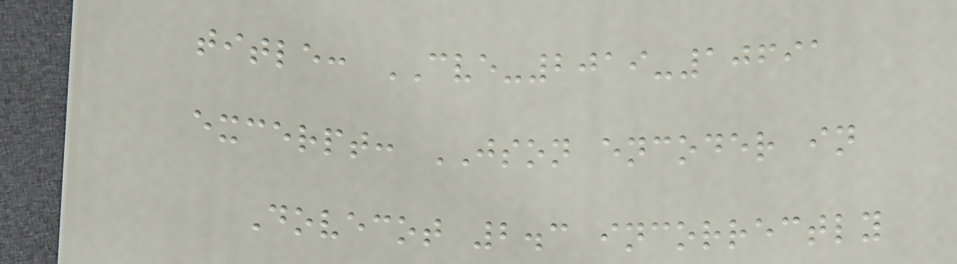title: CVE-2019-10691
excerpt: JSON encoder in
Dovecot 2.3 incorrectly
